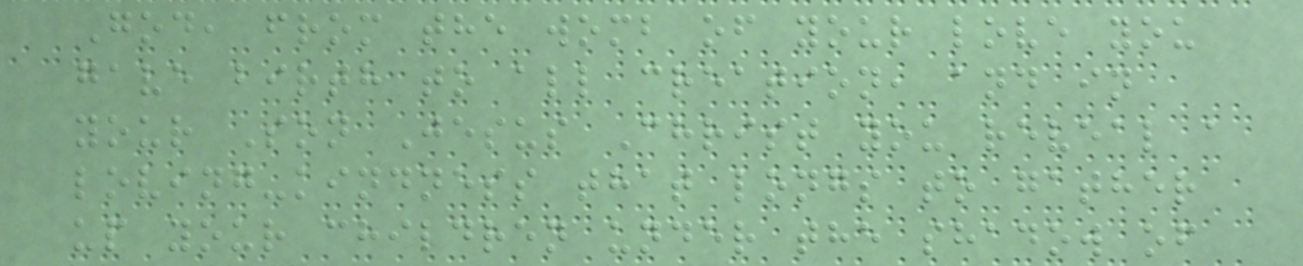God, from the womb of your love you
gave birth to all creation, and in
your Son Jesus Christ you reveal a
loving-kindness that longs to gather
up your children under the shadow of
